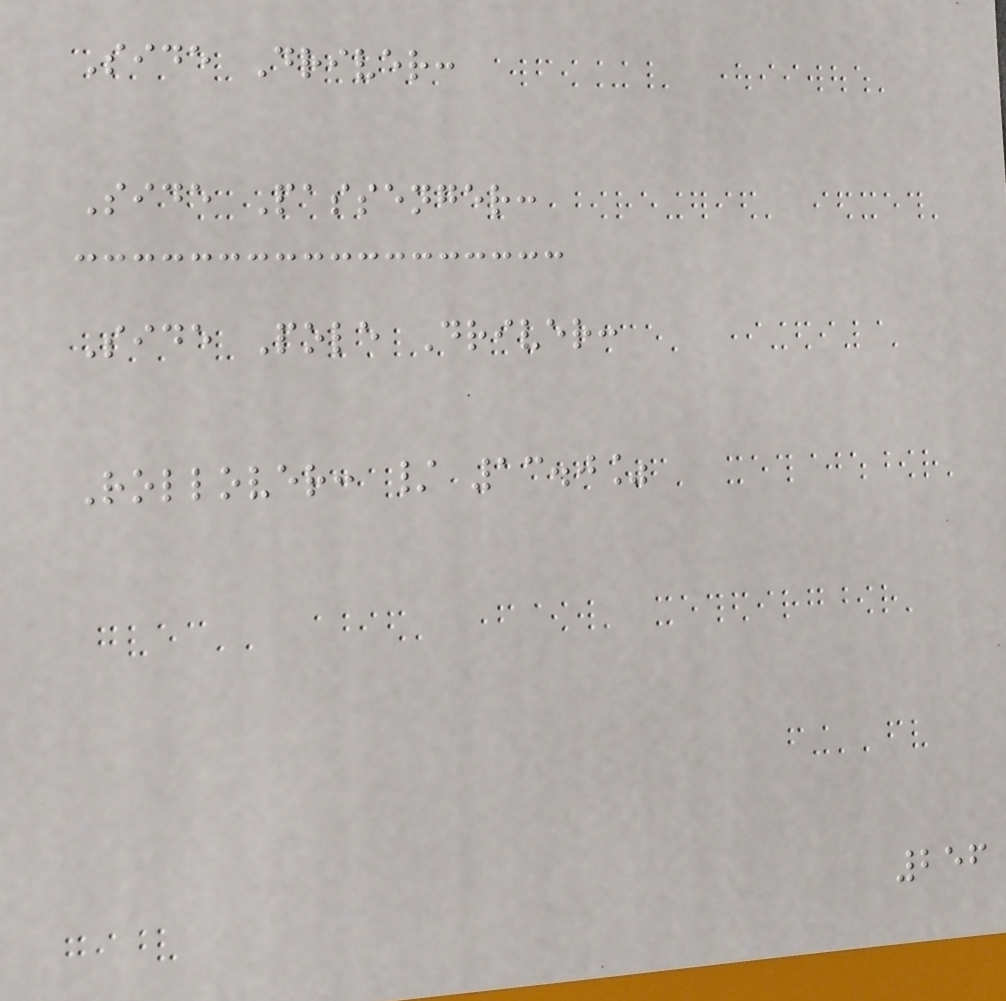Side Driver:
Side Passenger:
Side Pole Driver:
Rollover: / 13.0%
256
